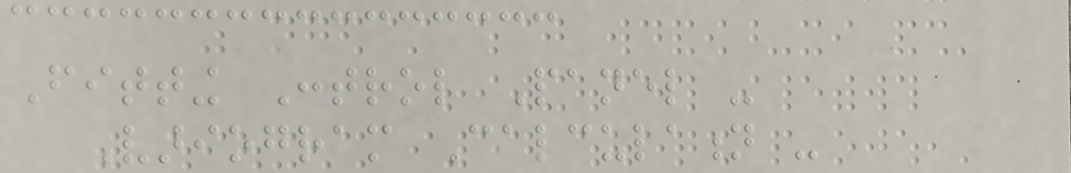Fitting Control Panel -
Variogram Calculation -
